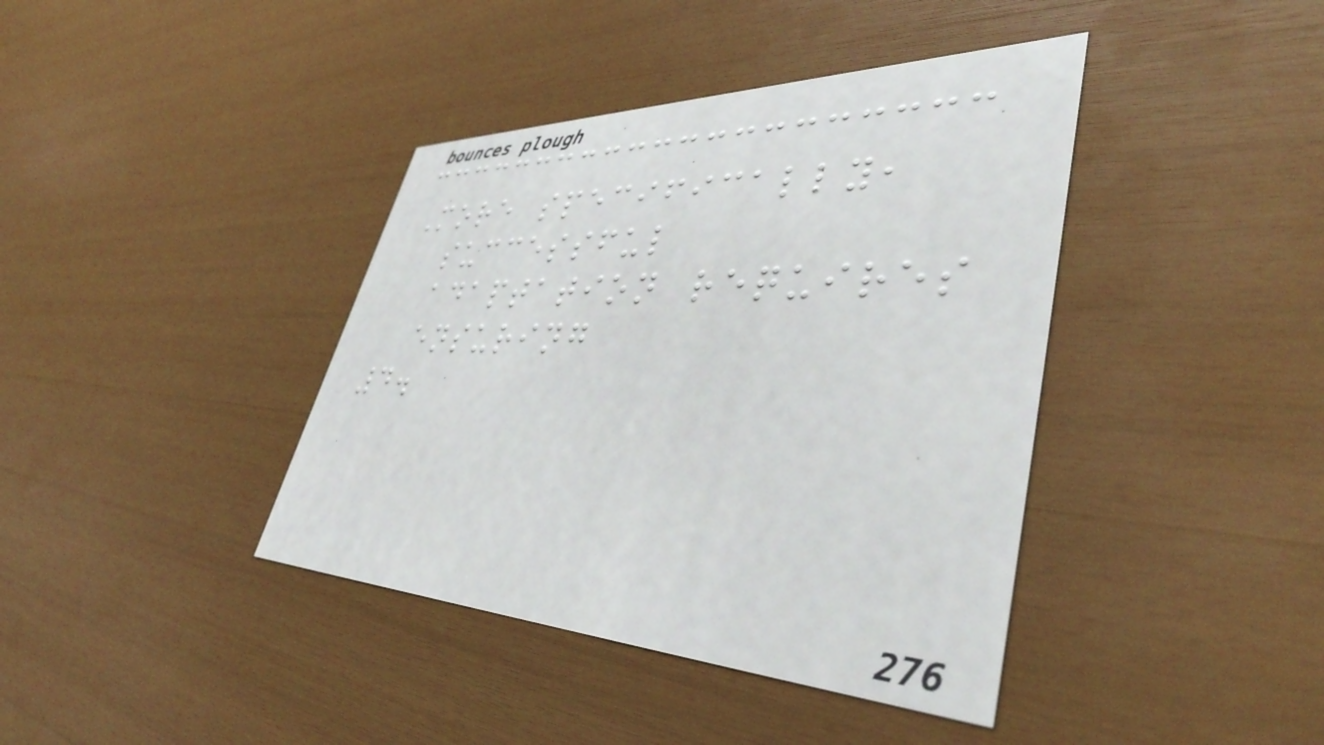More specifically,
successful
adaptation requires
ensuring
4.
